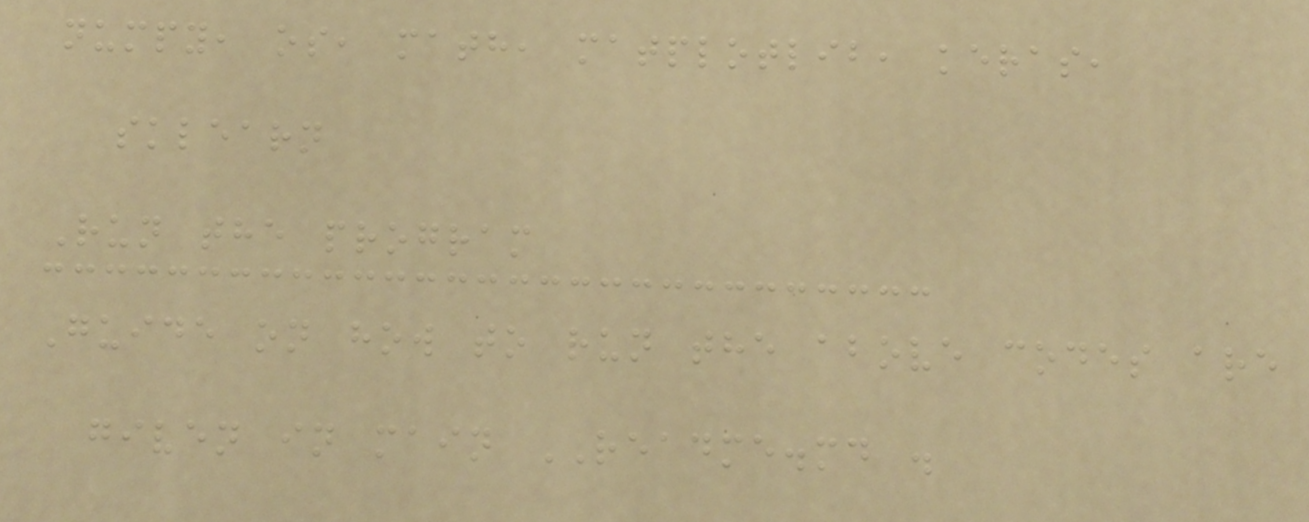numpy, os, math, matplotlib, keras,
sklearn
Run the program
Guide on how to run the above codes are
given in main README.md .
